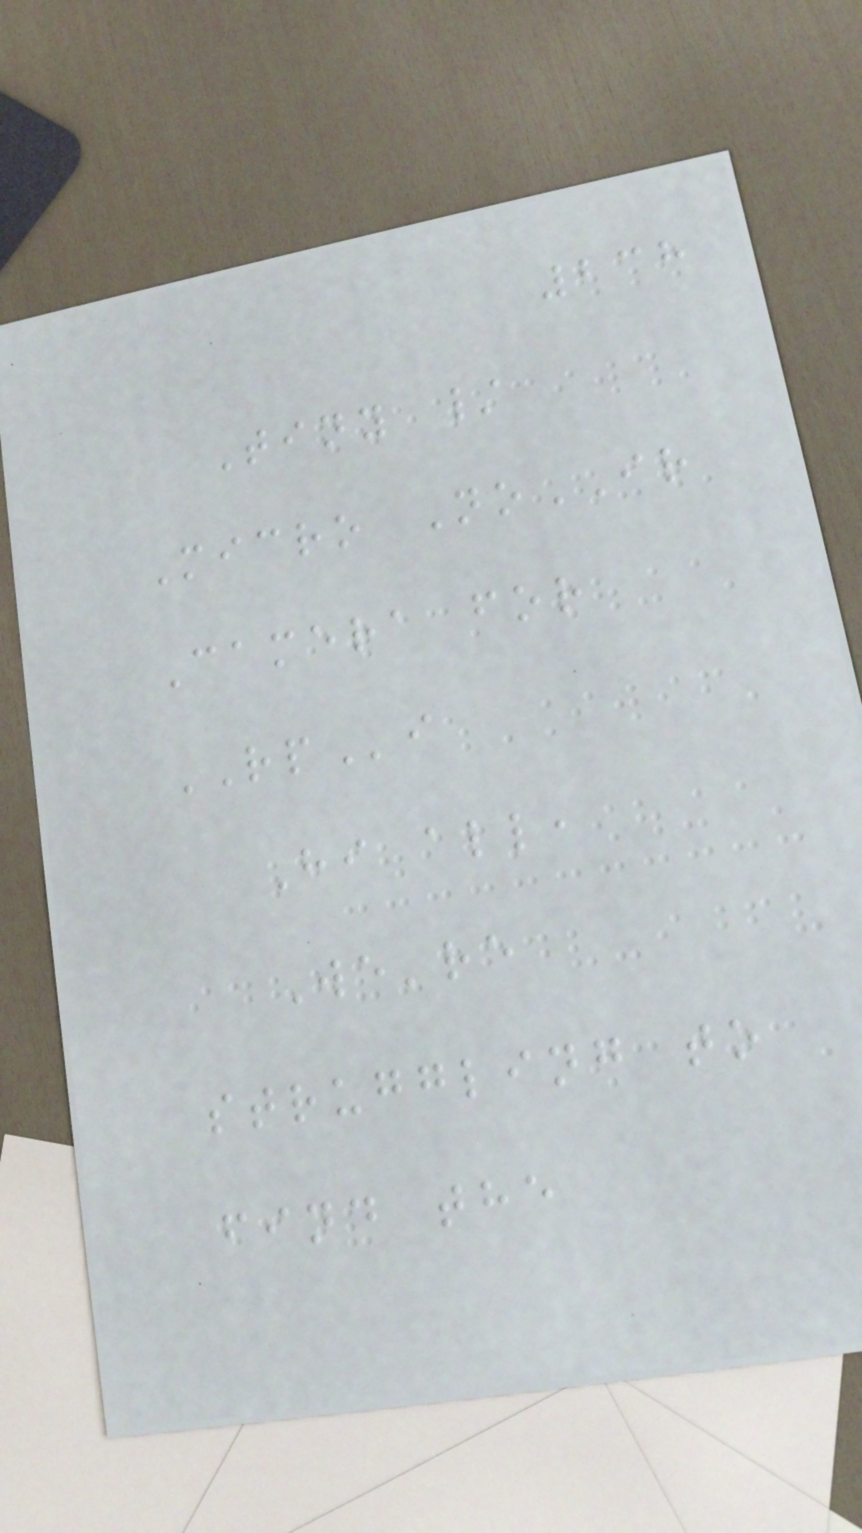238
Tiny /
Micro NoIR
Camera for
RPi
Hi all,
We're
struggling to
find the
